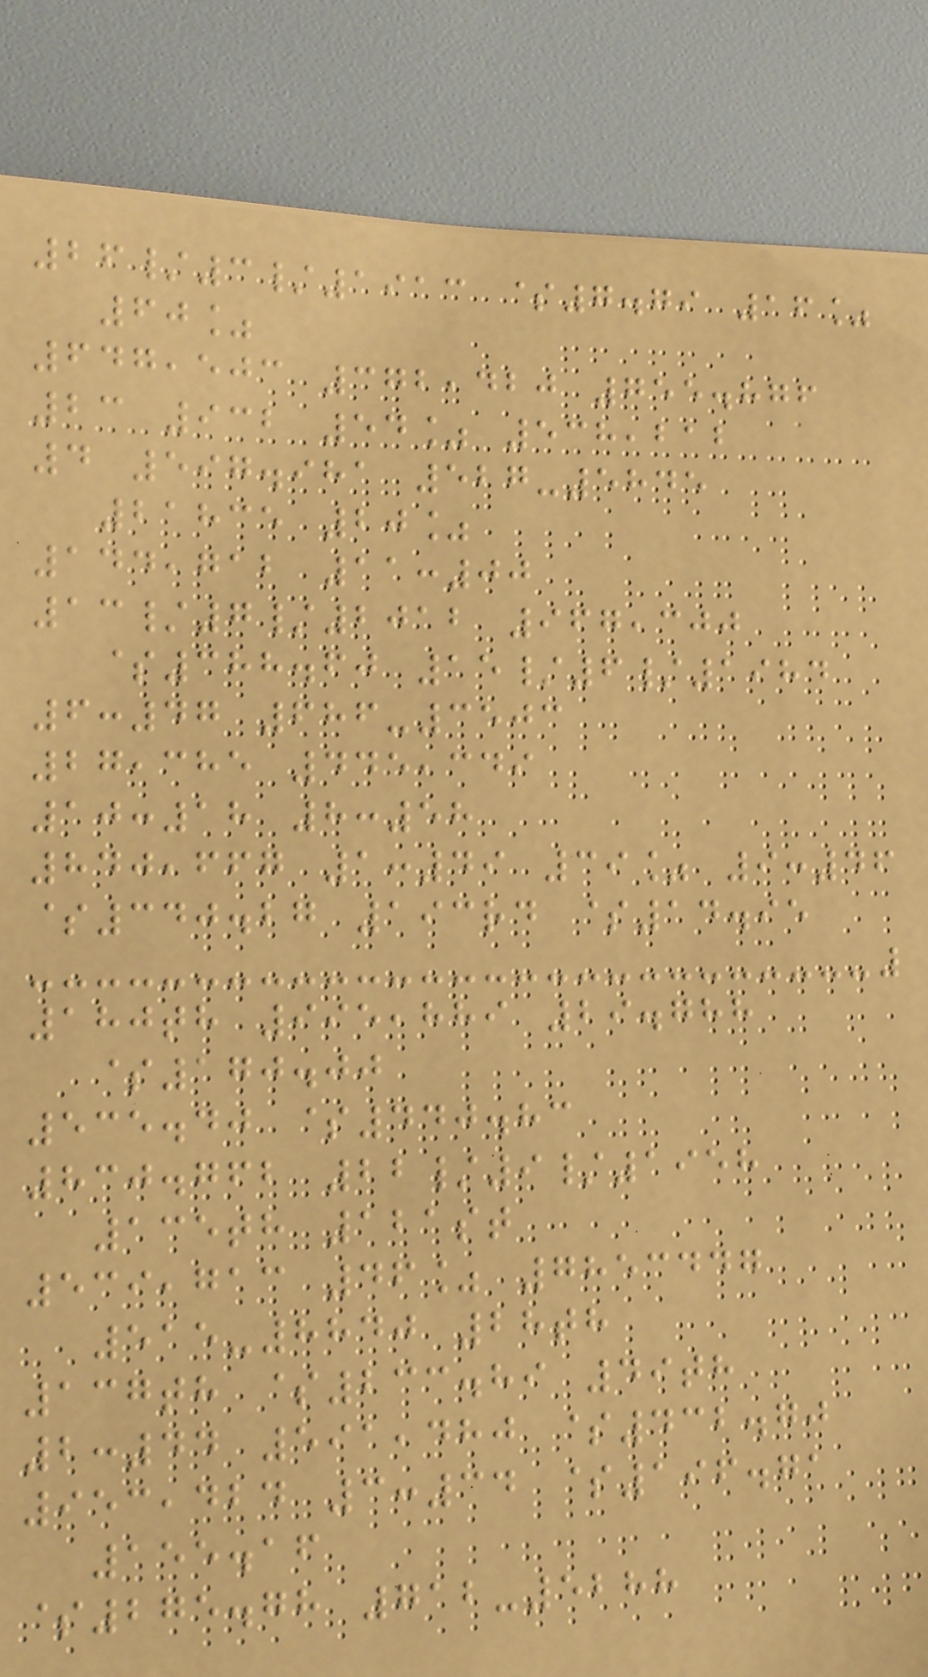26/3/1913 $7.79 16%
60%
647,503 372,420 755.876
23 932 54% 538,212
4 597.981 527-5845
21835 20%
144,712 11:00
13/7/2012 967,300
$388.60 15/6/1984
6:47 686-3503
27,385 445,349
10:18 8:58
840,667 1:49 39% 9:46
$340.27 193rd $14.95
180th 995,889 29.788
$170.00
535.40 $440.83
830.762 22/9/1958
135th 121st
539,713 46% 7853447
515-8840 28th
137th $233.89 49th
2:44 591,480 $432.70
953,424 3:34 $196.71
155.16
$275.78 712-5288
